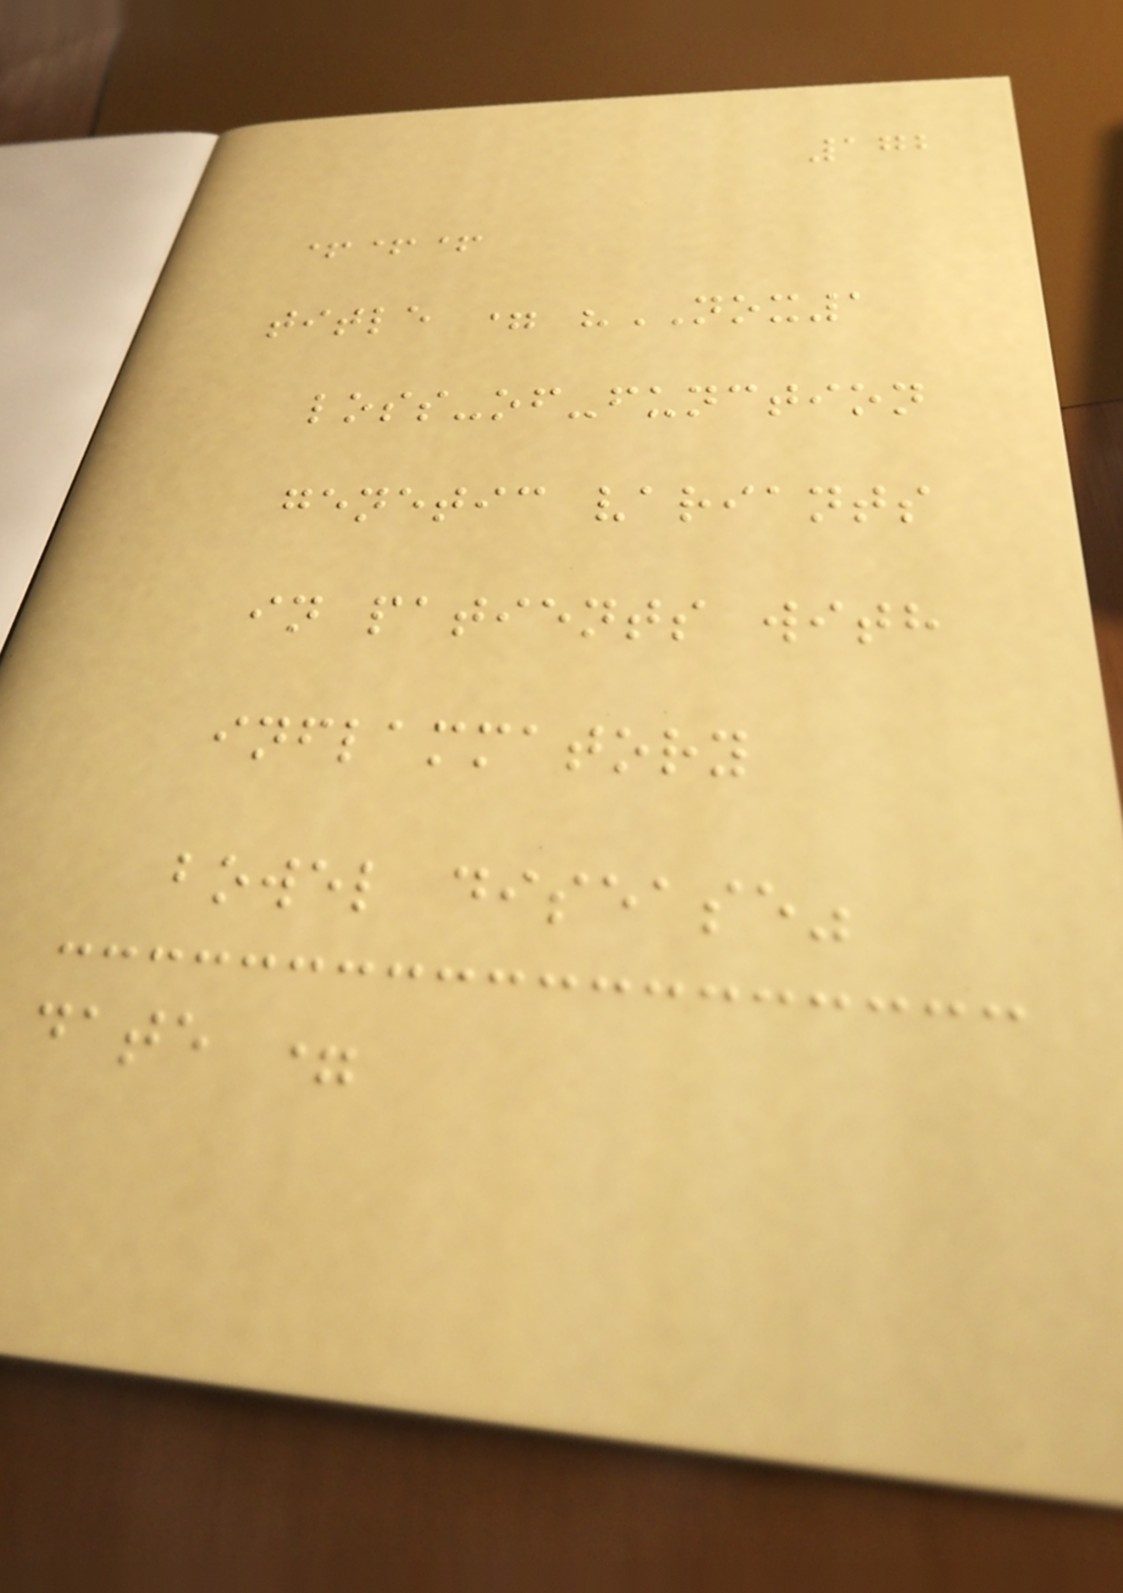172
+++
title = "NOX1
loss-of-function
genetic variants
in patients with
inflammatory
bowel disease"
date =
